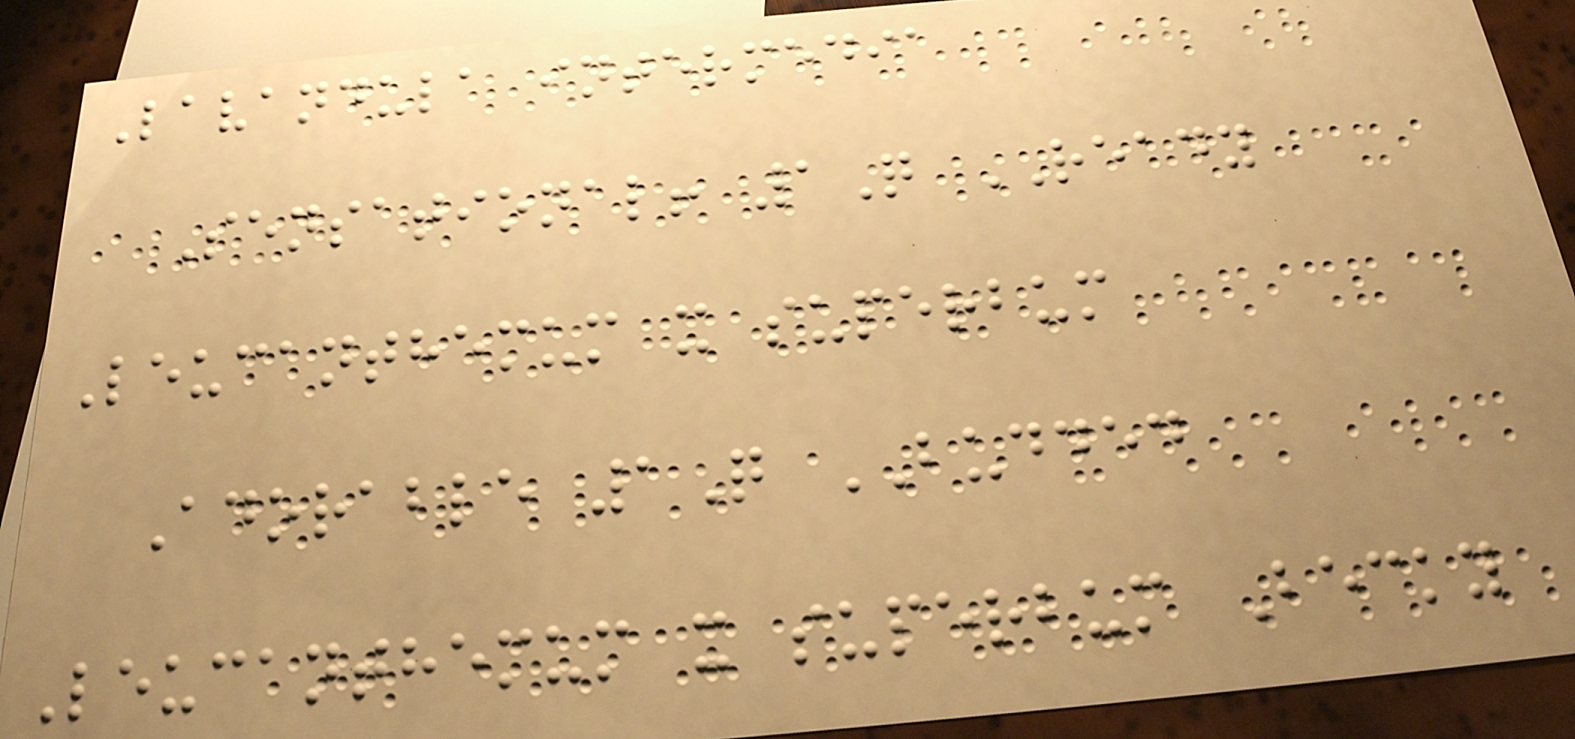Lavandula intermedia
Sensational! 1Q READY
Leucanthemum x superbum
Adorable 1Q BUDDED
Leucanthemum x superbum Becky
